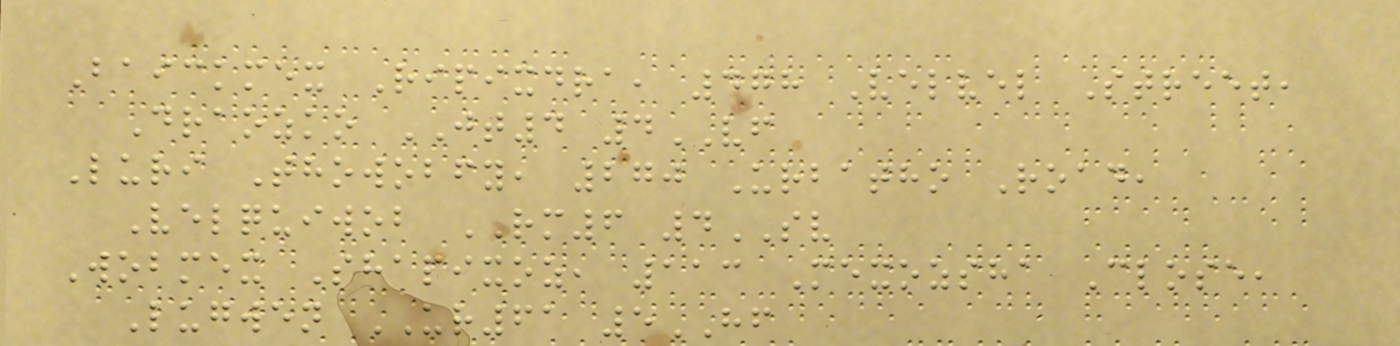Baickmex Ripixdra, 478 Velvel Street,
Draozko JT4 4VF
Luri Thowobfy, 270 Urbatho Road,
Velquiwob RM6 4SV
Wobmex Shapixoz, 113 Mexozsha Close,
Lugwen UR61 5HF
